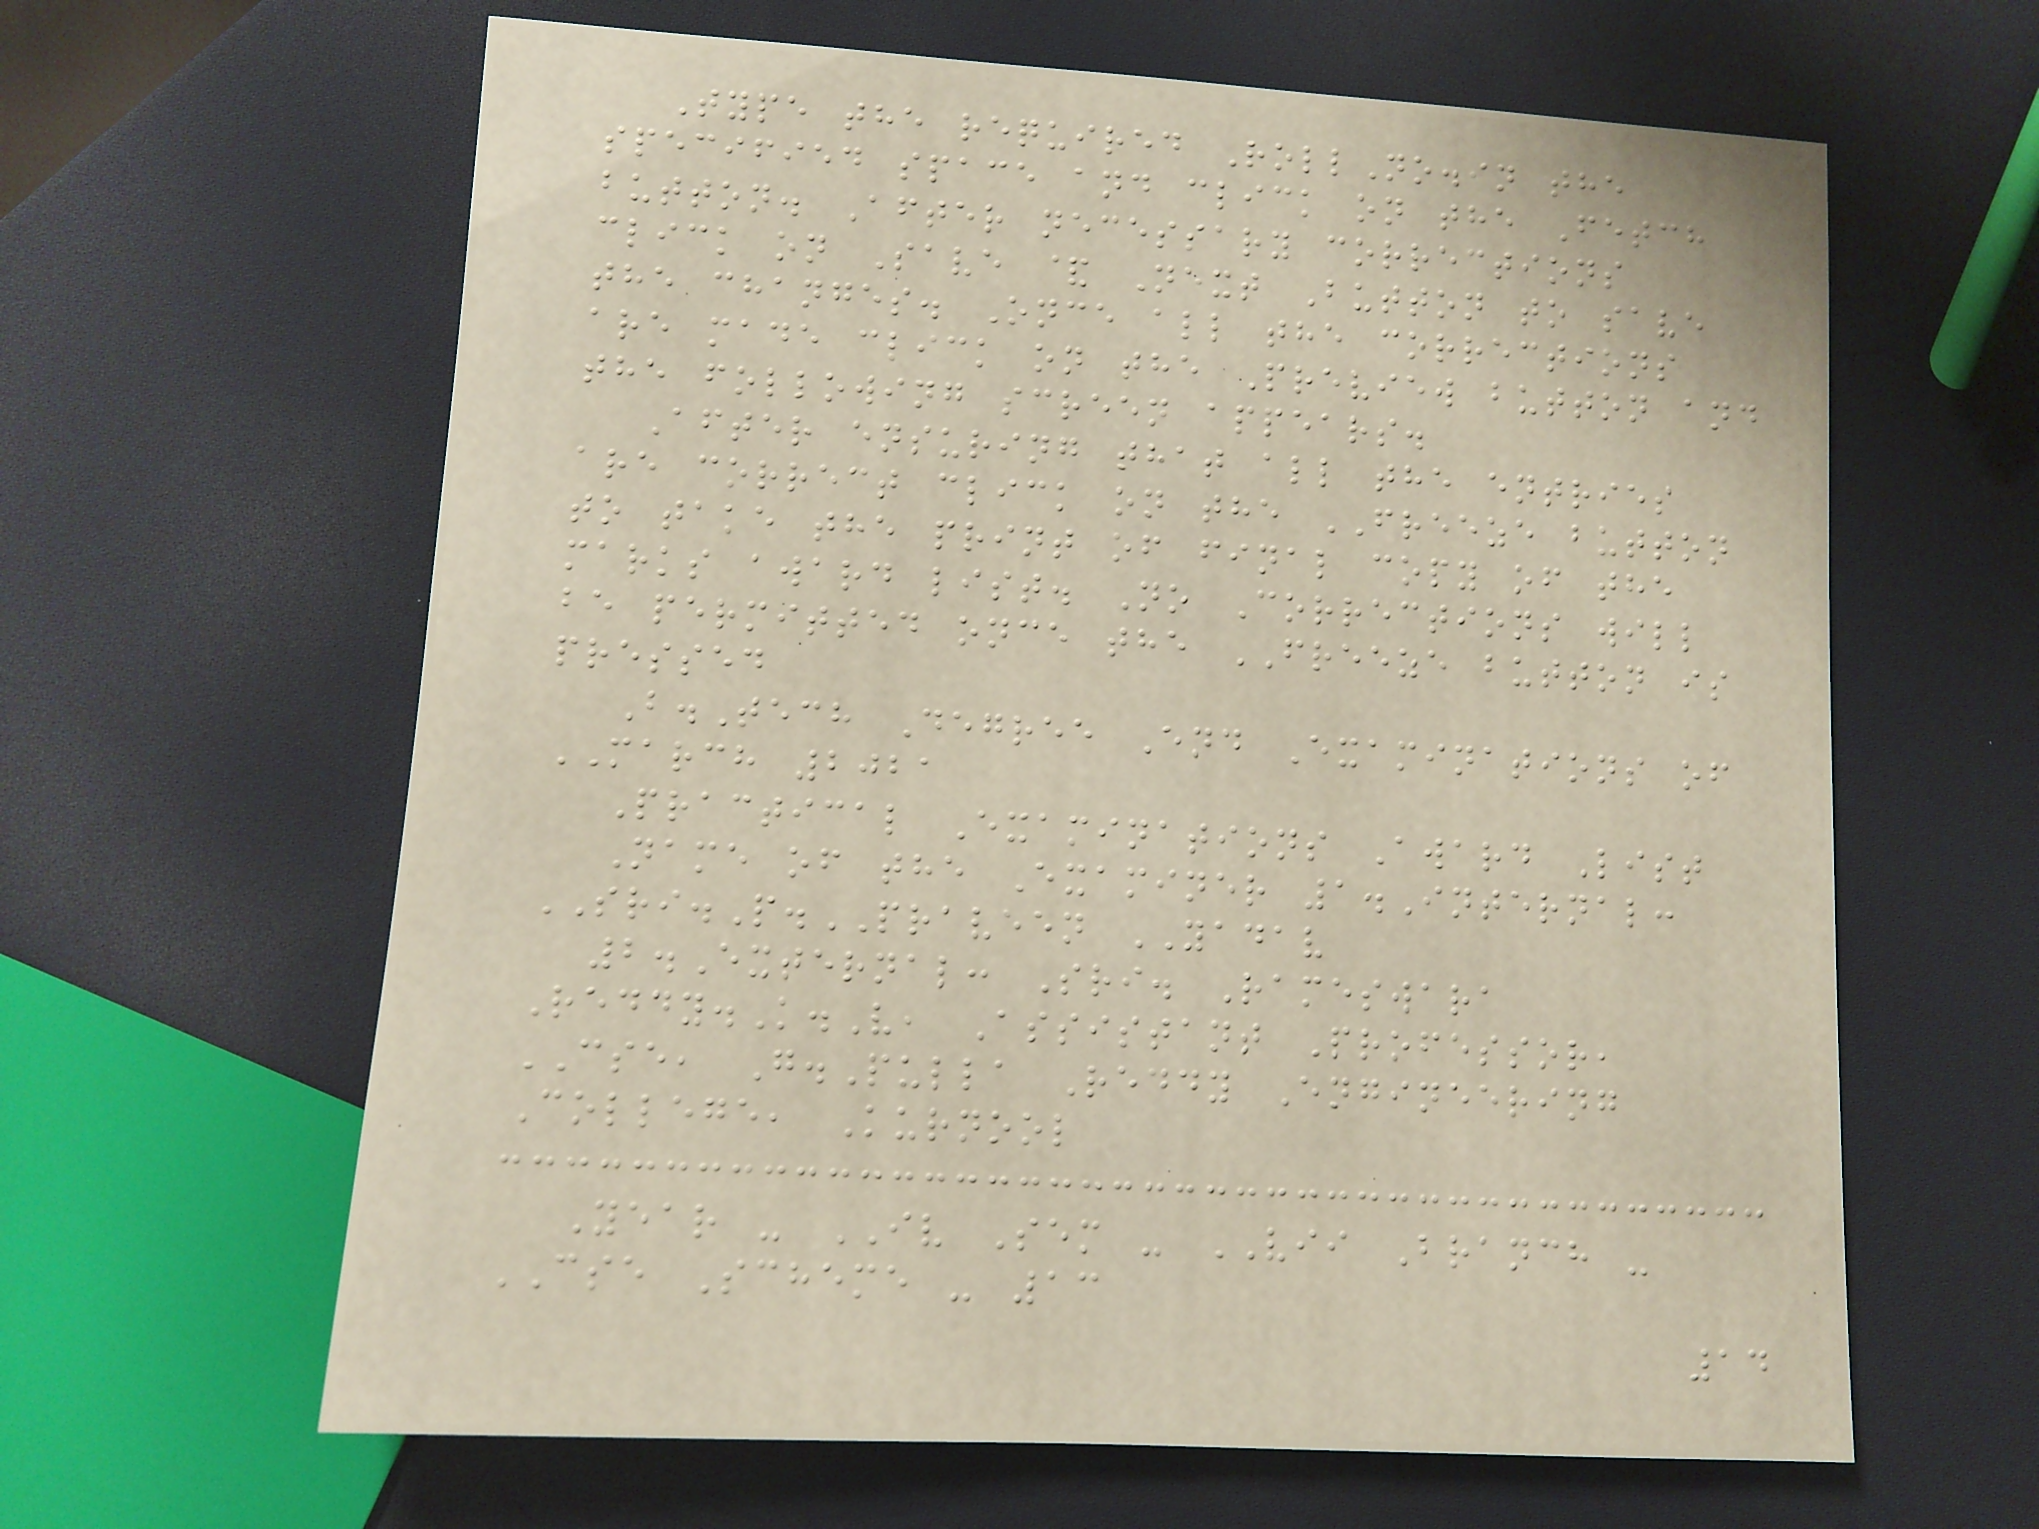Type the required RollNo.in the
specified space and click on the Fetch
button. After necessary corrections
click on Save & Next Button to save
the changes. Once all the corrections
are made click on the Preview button and
the following screen appears.
After ensuring that all the entries
are correct click on the FREEZE button
to take the print of final copy of the
marks award list. No Corrections will
be permitted once the FREEZE button is
pressed
B.Tech Degree End Examinations of
MARCH 2021
Practical Examinations Award List
Name of the Examiner 1.Internal:
SRI.P.PRAVEEN YADAV
2.External: Sri. Rameswara
Reddy.K.V, Assistant Professor,
CSE, G.Pulla Reddy Engineering
College, Kurnool
Year - IV Sem - VII Branch -
CSE Scheme - 13
14
